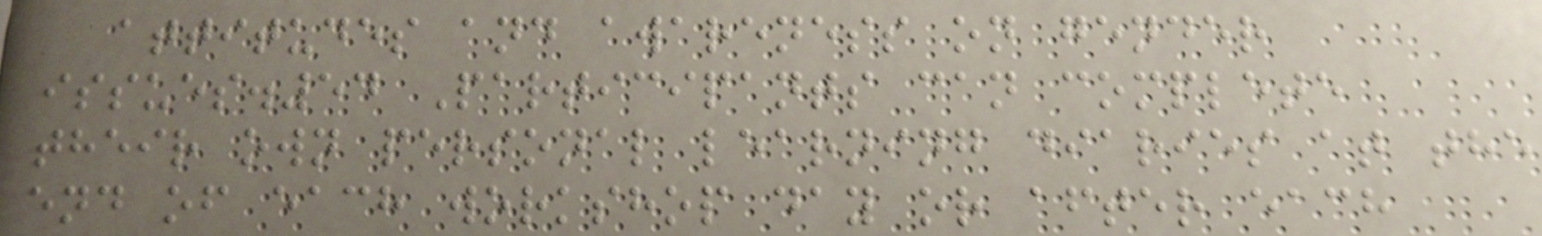attitudes and awareness on gender
issues.54 Participants can complete
their own personal learning diaries at the
end of each workshop day or after each
